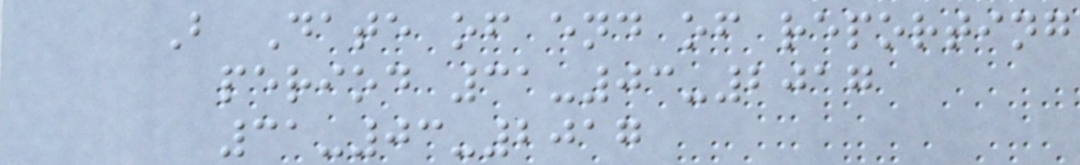B Date of end of reporting
period 31-03-2017
31-03-2017
